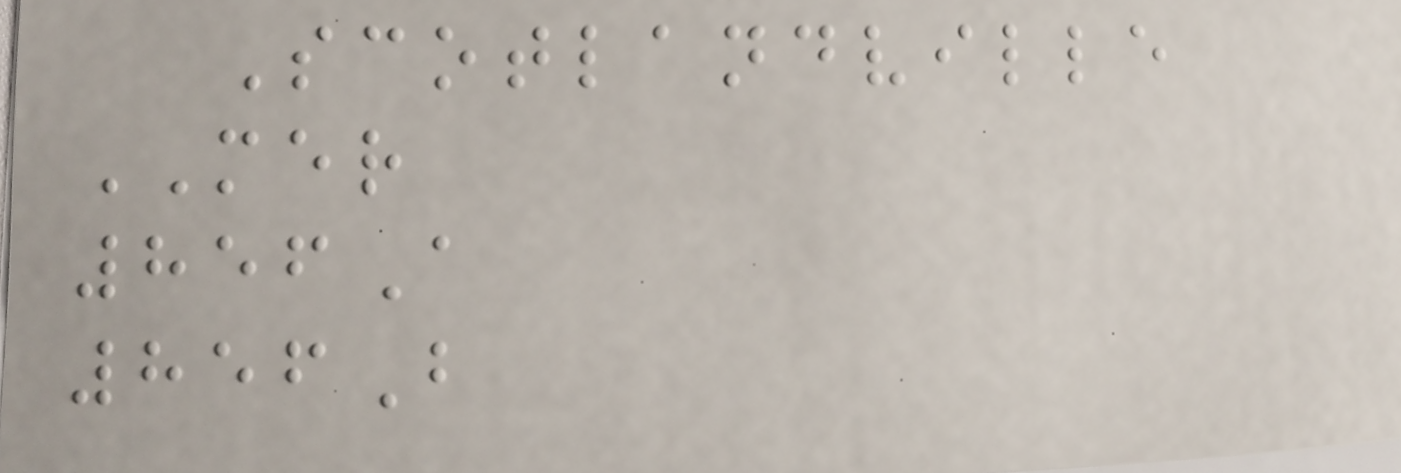Scotlandville
MER
856A
856B
